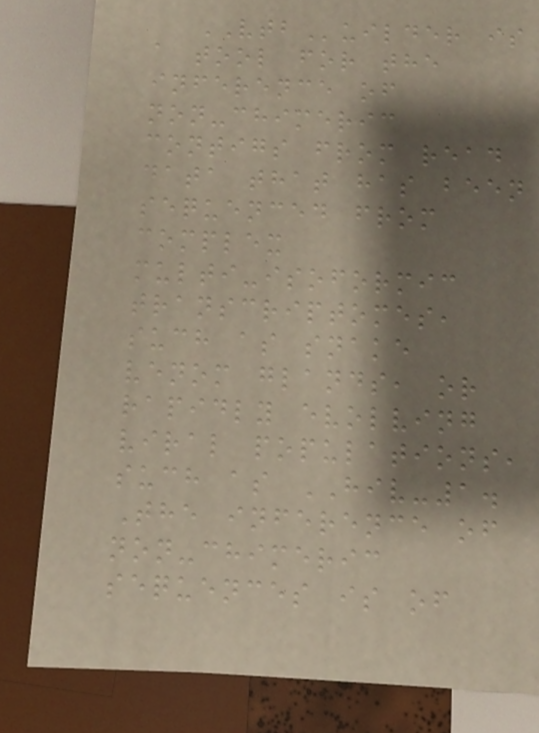VTBuilder is
a tool for the
inference of
non-chimeric
contigs from read
data that has been
sequenced from
complex
multi-isoformic
transcriptomes,
such as snake
venom glands, or
rapidly evolving
viral populations,
such as HIV-1.
The inference of
non-chimeric
sequences is of
